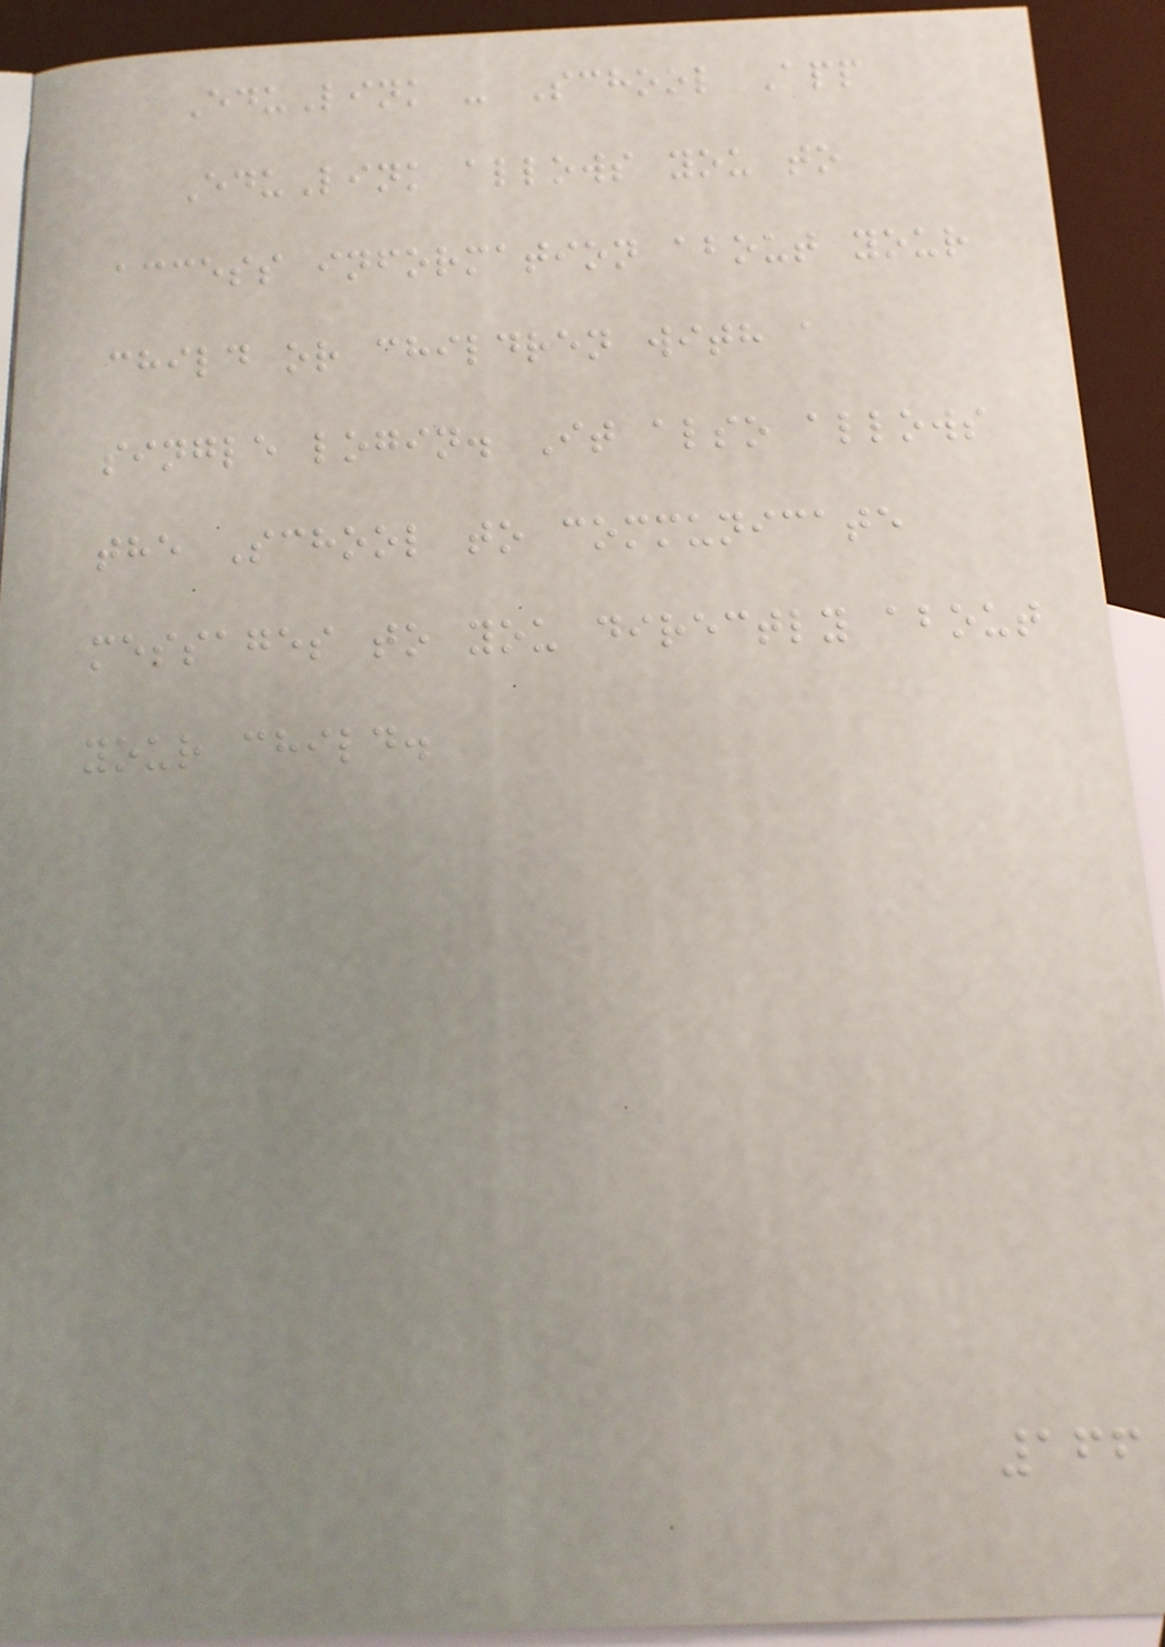EduLink - School App
EduLink allows you to
access information about your
child or children with a
single login. It also allows
the School to communicate
messages to you directly about
your child.
166
